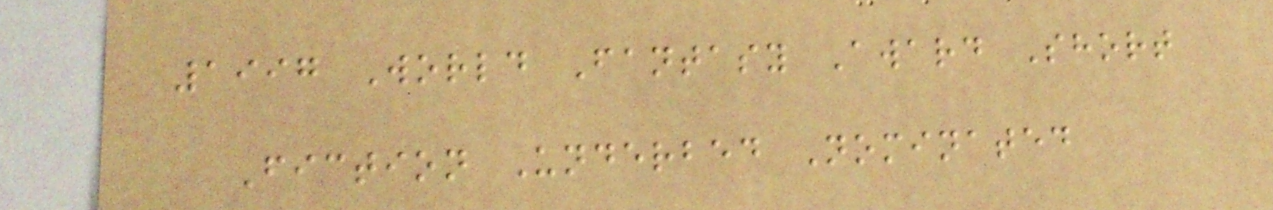1997 World Fantasy Award Short
Fiction Underbed Nominated
